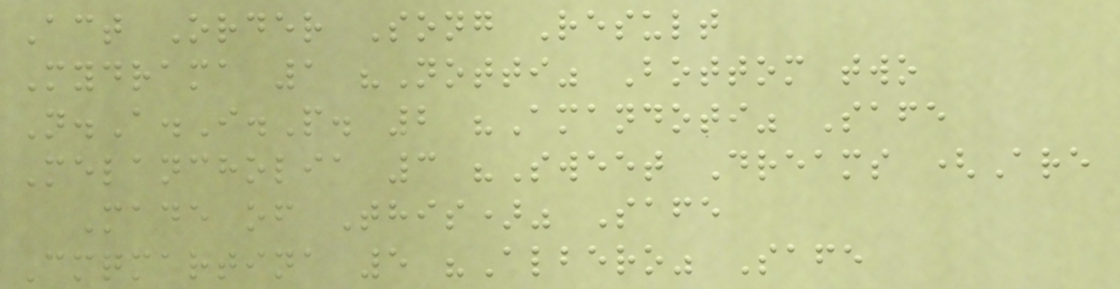Act Order Song Result
Mydrama 1 "Notti" Bottom two
N.A.I.P. 2 "Amandoti" Safe
Melancholia 3 "Sweet Dreams (Are
Made of This)" Safe
Cmqmartina 5 "Albero" Safe
